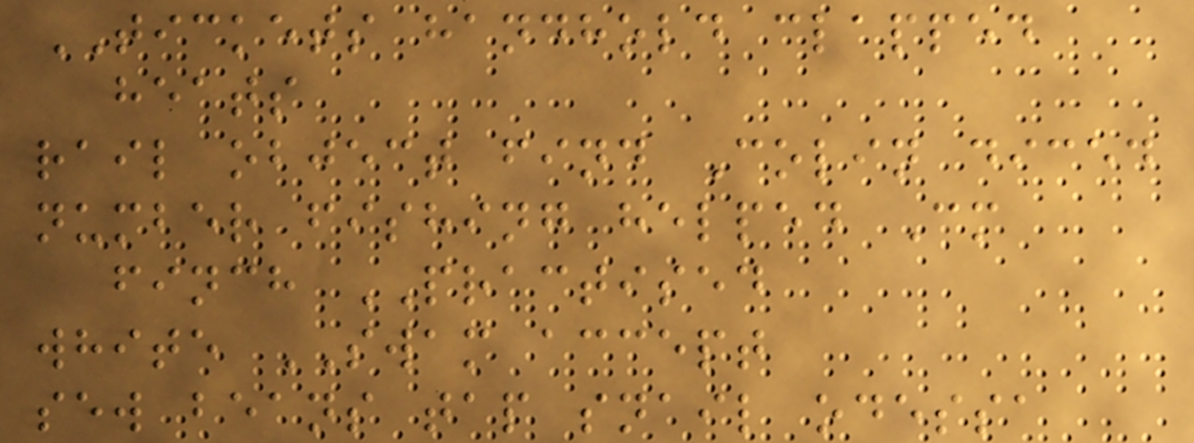TICKETS handhold clapped
heats
rail object find Colin diced
number fishing helped Cm
finch PRACTISED
white SWAM accept
sew beans tap snail odessa
